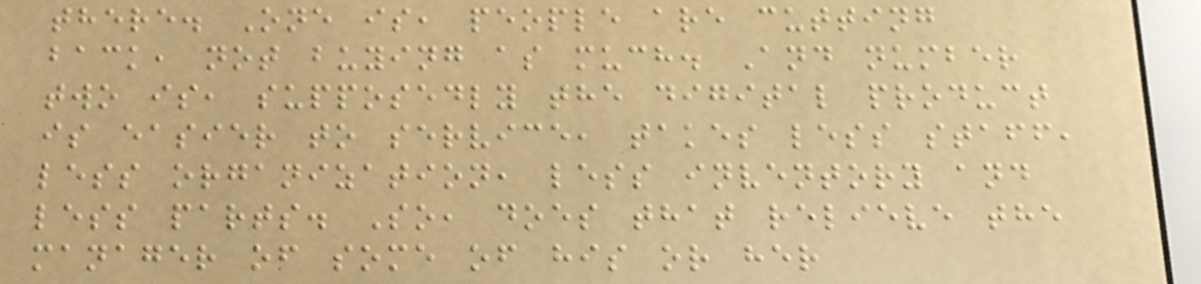there. One is, people are cutting
back, not buying as much. And number
two is, supposedly the digital product
is easier to service, takes less staff,
less organization, less inventory and
less parts. So, does that relieve the
manager of some of his or her
